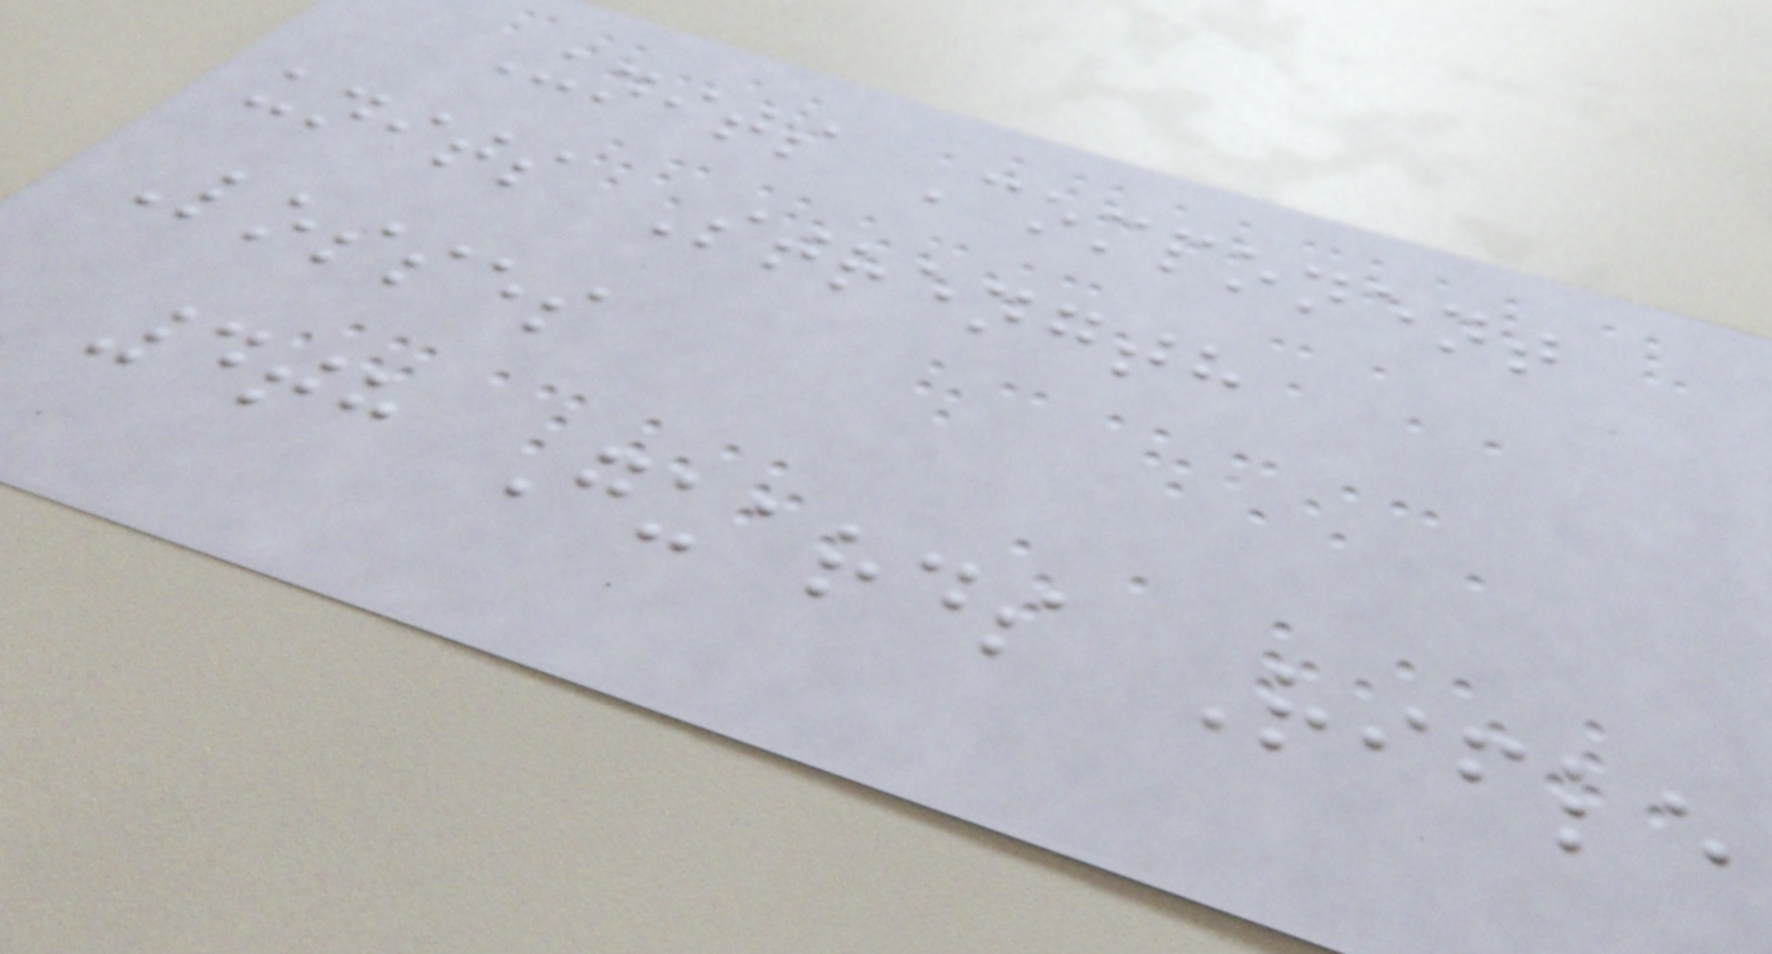Units Component
units Strength
Losses
4th Guards Rifle
